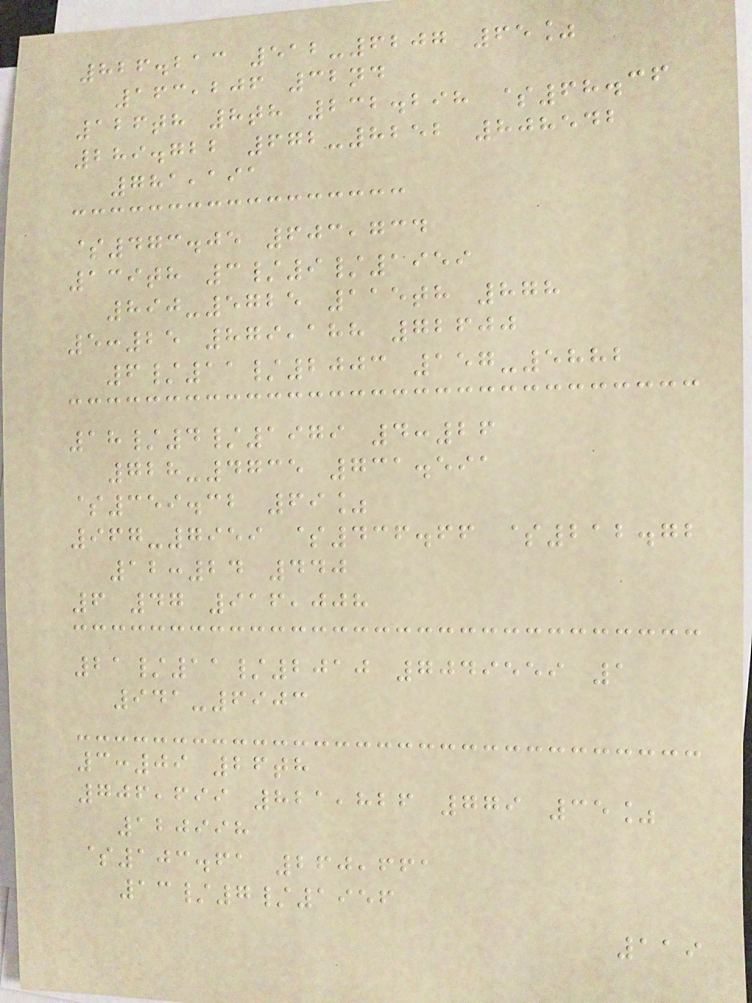826.213 512-6207 65%
163,206 32nd
126th 8th 232.298 $68.36
289.722 672-8252 808542
781,191
$473.05 603,734
139th 3/9/1959
890-5725 115th 878
5:25 879,188 72600
6/11/2003 157-5882
18/4/1979 4:26
728-4735 731.591
$359.32 69%
967-7959 $436.66 $212.72
12:24 440
6 47 916,008
21/11/2010 7049559 1
941-6903
3:09 26th
706,699 821,826 779 35%
120998
$103.61 260,661
13/7/1956
119
